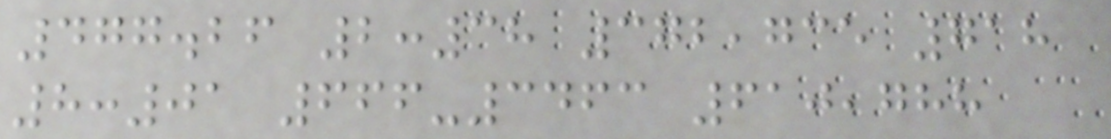477.26 2:38 372,735 718
8:01 666-3463 610,788
